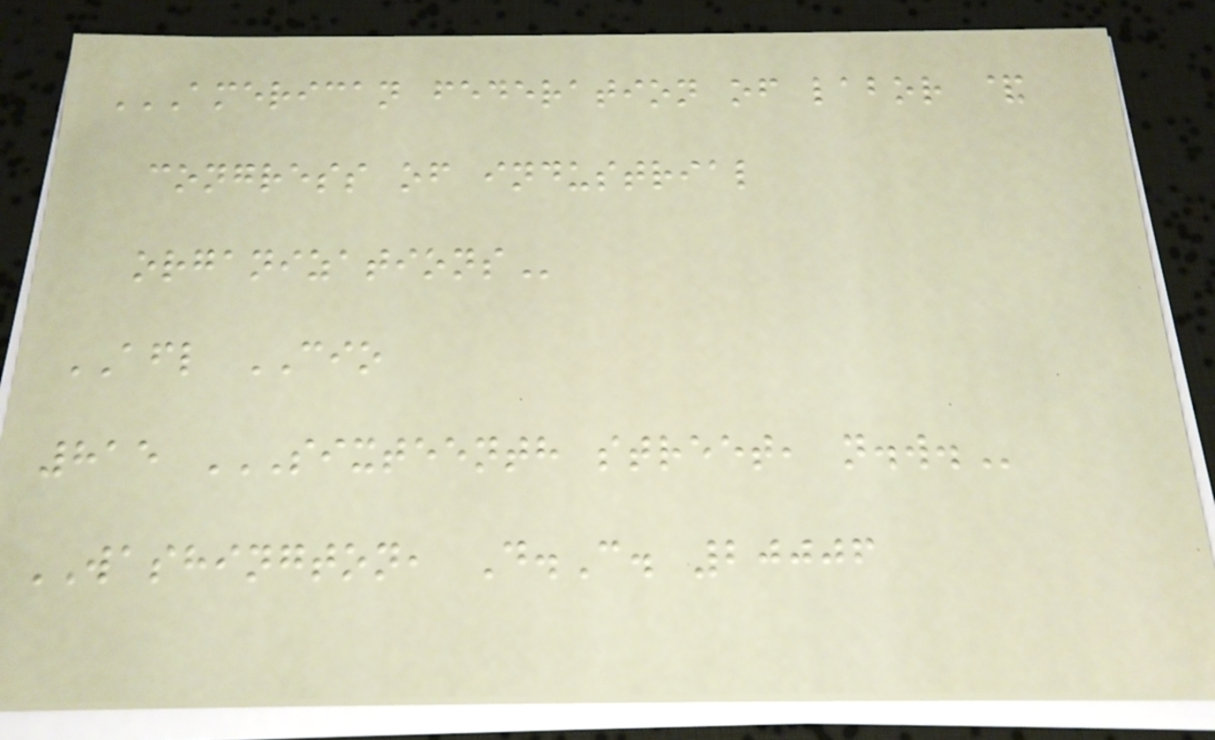AMERICAN FEDERATION OF LABOR &
CONGRESS OF INDUSTRIAL
ORGANIZATIONS
AFL CIO
815 SIXTEENTH STREET, N.W.
WASHINGTON, D.C. 20006
